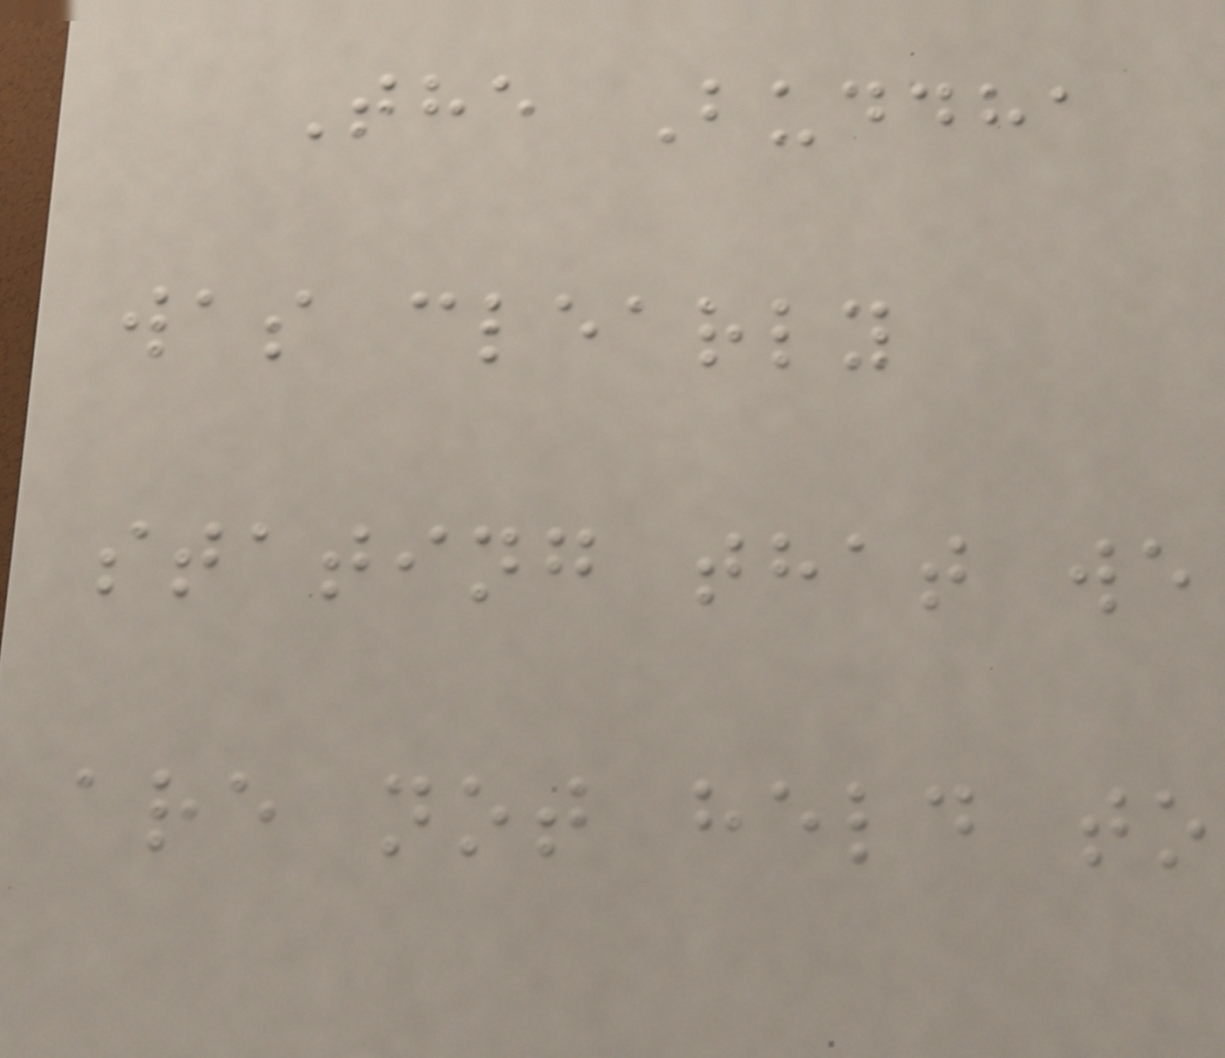The Buddha
was clearly
stating that we
are not held to
